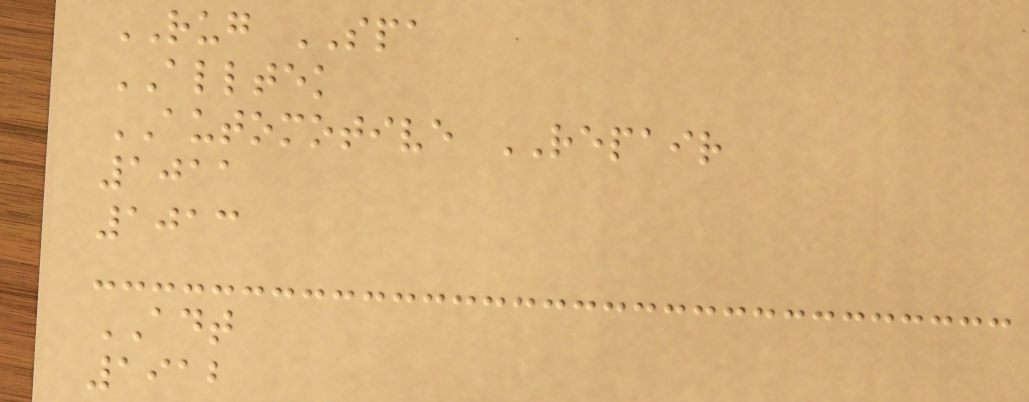RUG SPA
ALLTEK
AUTOMOTIVE REPAIR
1011
1013
ADT
1912
